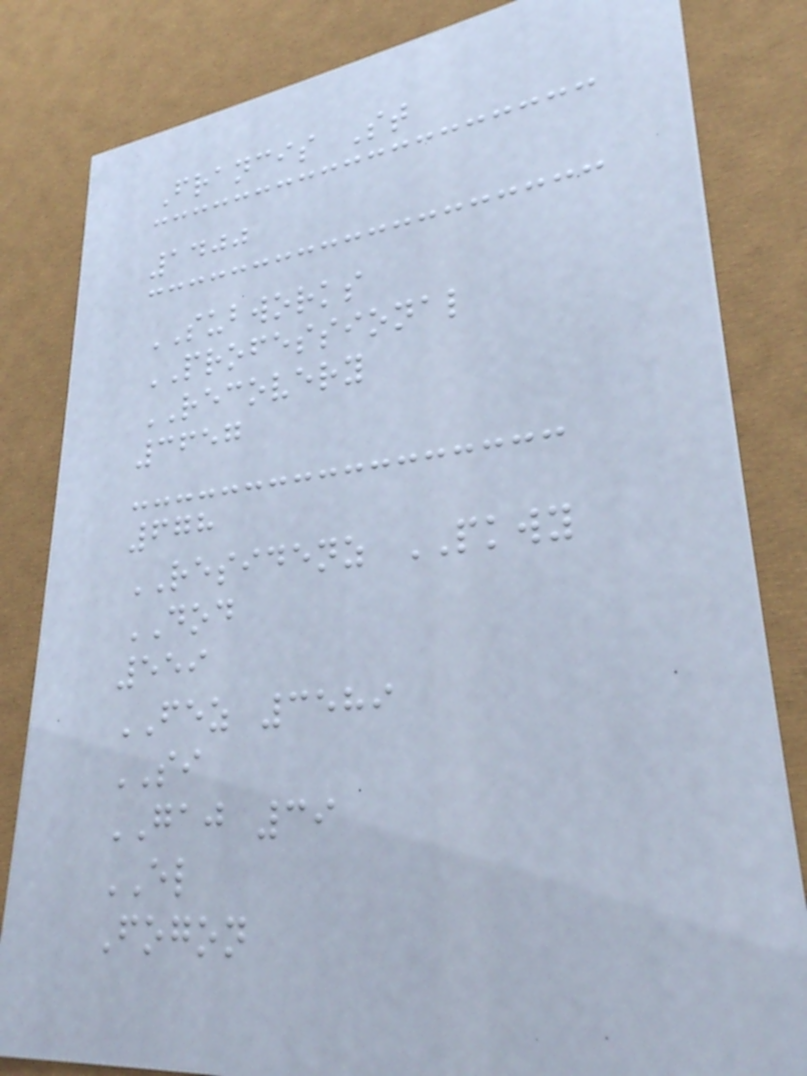Francis St
1400
SUBWORKS
PROFESSIONAL
RECOVERY
3657
678
RESIDENZ PKWY
DOD
559
FEZ 3589
SI
GAJ 39
EL
Fogon
